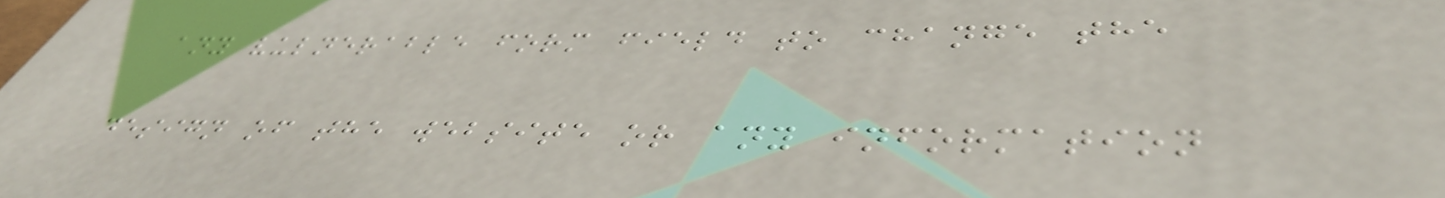any vulnerable form field to change the
design of the website or any information
